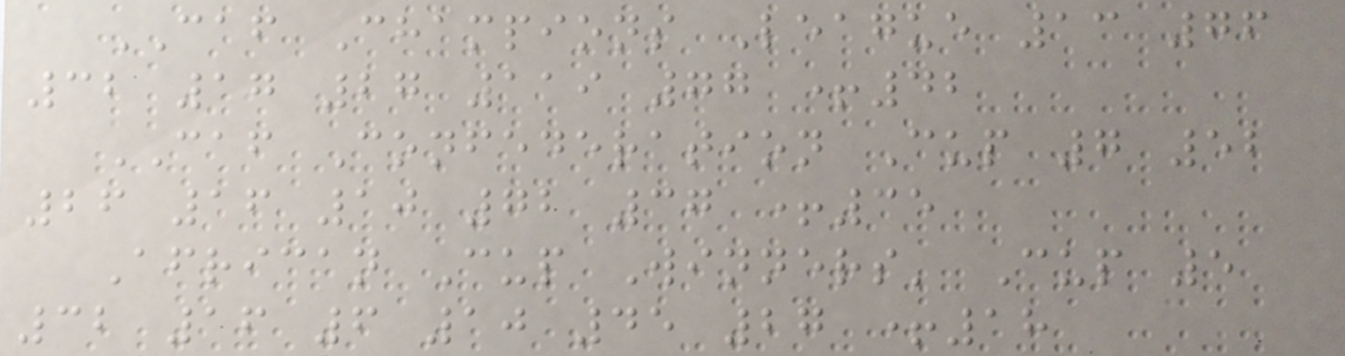CAF Champions League 13 76
32 17 27 119 77 +42
CAF Confederation Cup 7 52
26 16 10 72 37 +35
African Cup Winners' Cup 5
32 16 6 10 45 27 +18
